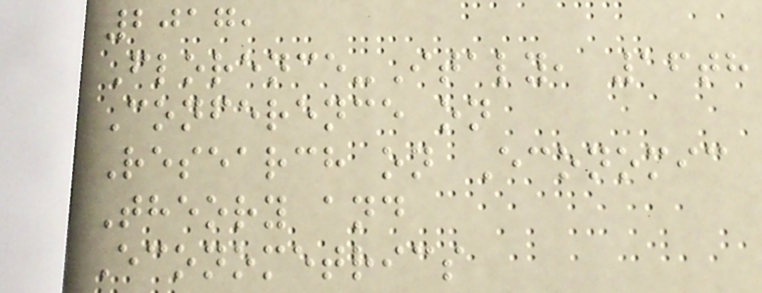2017,
Florence-Italy, 16th
Conference on
Research on Economic
Theory and
Econometrics
